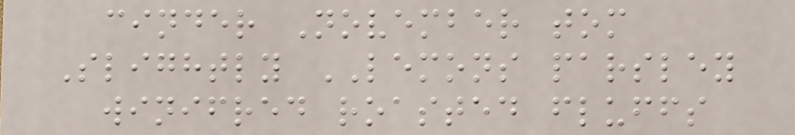cinder November tom
Slightly LEMONS parsley
winifred roasted fluffs
